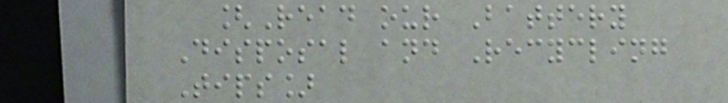[Read our Battery
Disposal and Recycling
Tips]
